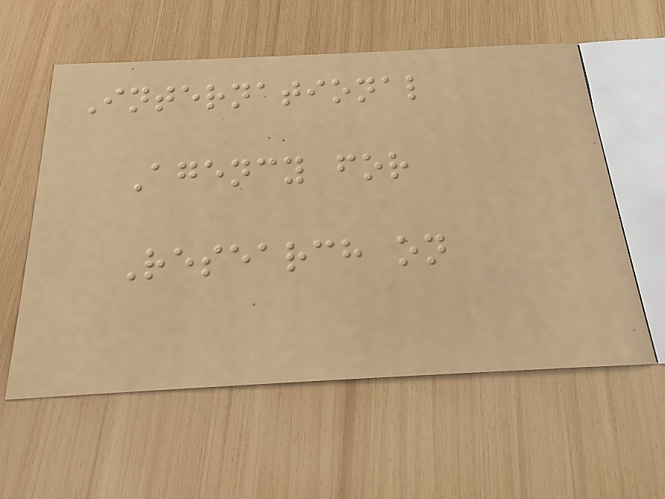International
Agency for
Research on
